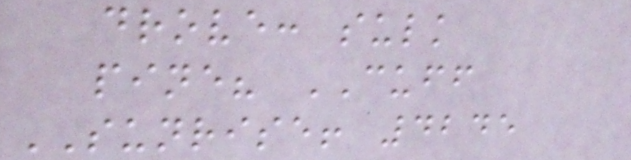drove: sulk
pine? CUFF
SUNRISE! 4245
